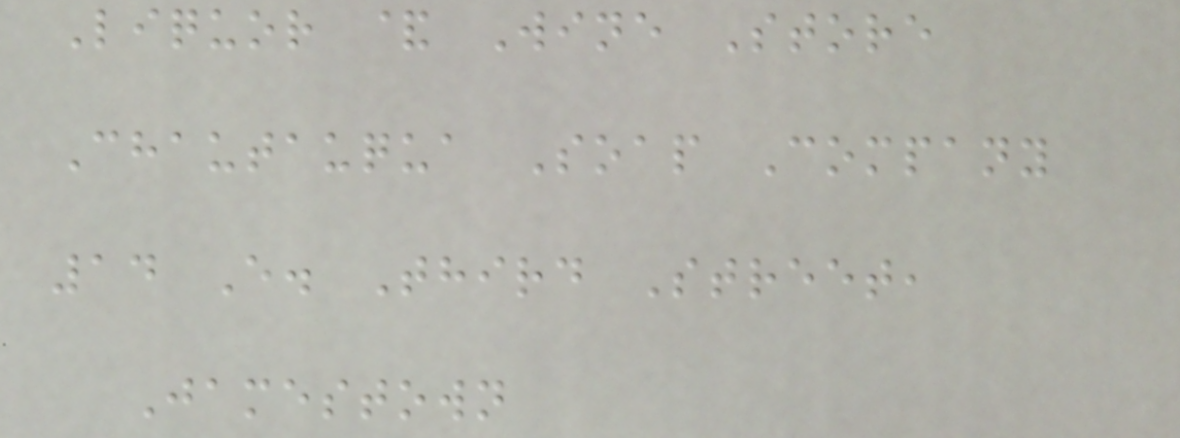Liquor & Wine Store
Chautauqua Soap Company
14 E. Third Street,
Jamestown
